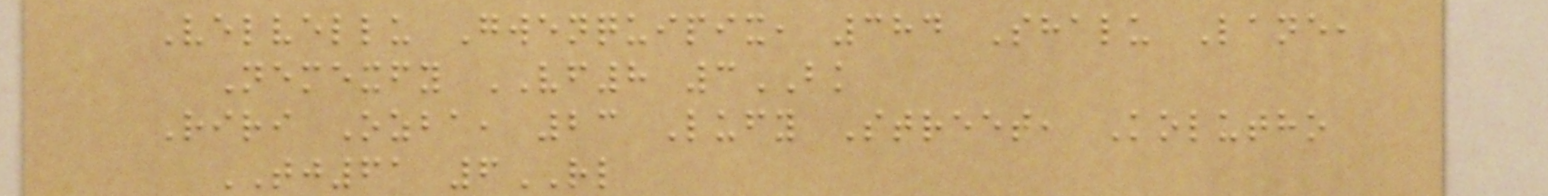Velvellu Gwenquipix, 384 Shalu Lane,
Nemexfy VF8 3BK
Riri Ozba, 23 Lufy Street, Kolutho
TJ61 6RL
